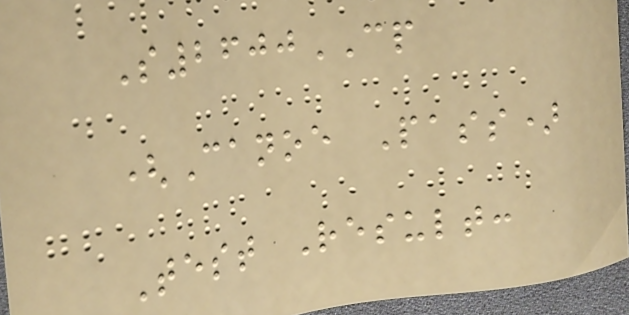S2600CP
(Canoe Pass)
Test Result:
